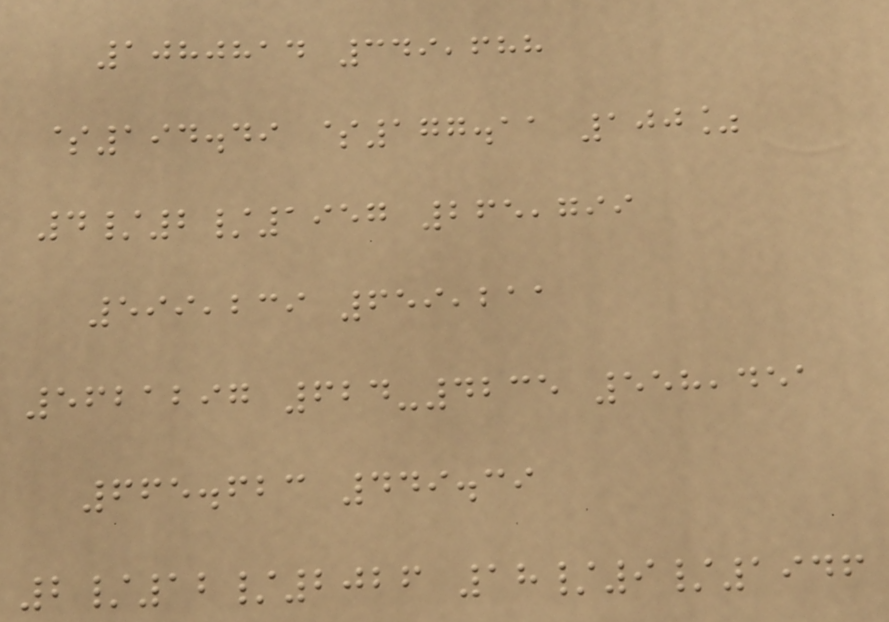1080814 349,688
$194.49 $177.11 100%
4/2/1957 265,799
599,239 659,211
5621297 624-4235 558,451
665.623 449.39
2/12/2026 18/9/1946
